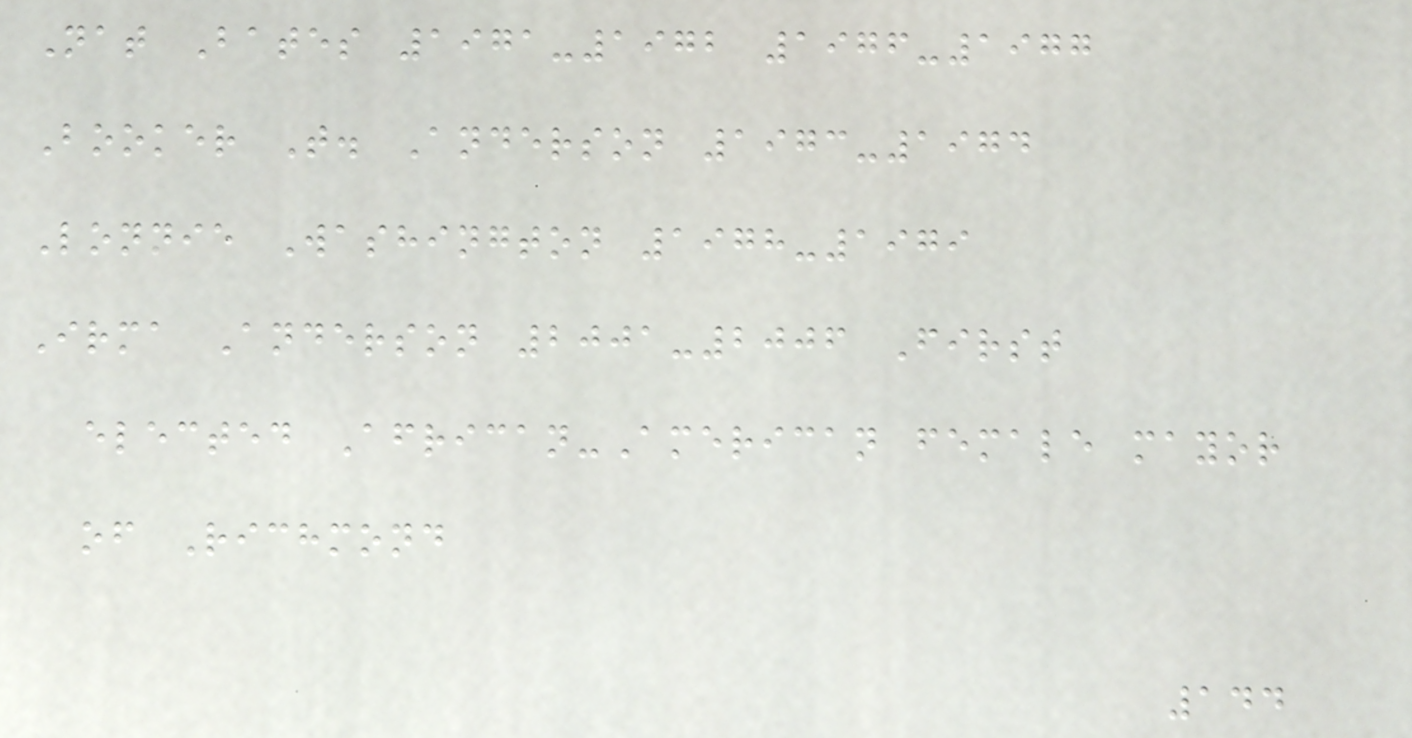Nat Bates 1971-1972 1976-1977
Booker T. Anderson 1973-1974
Lonnie Washington 1978-1979
Irma Anderson 2001-2006 First
elected African-American female mayor
of Richmond
144
